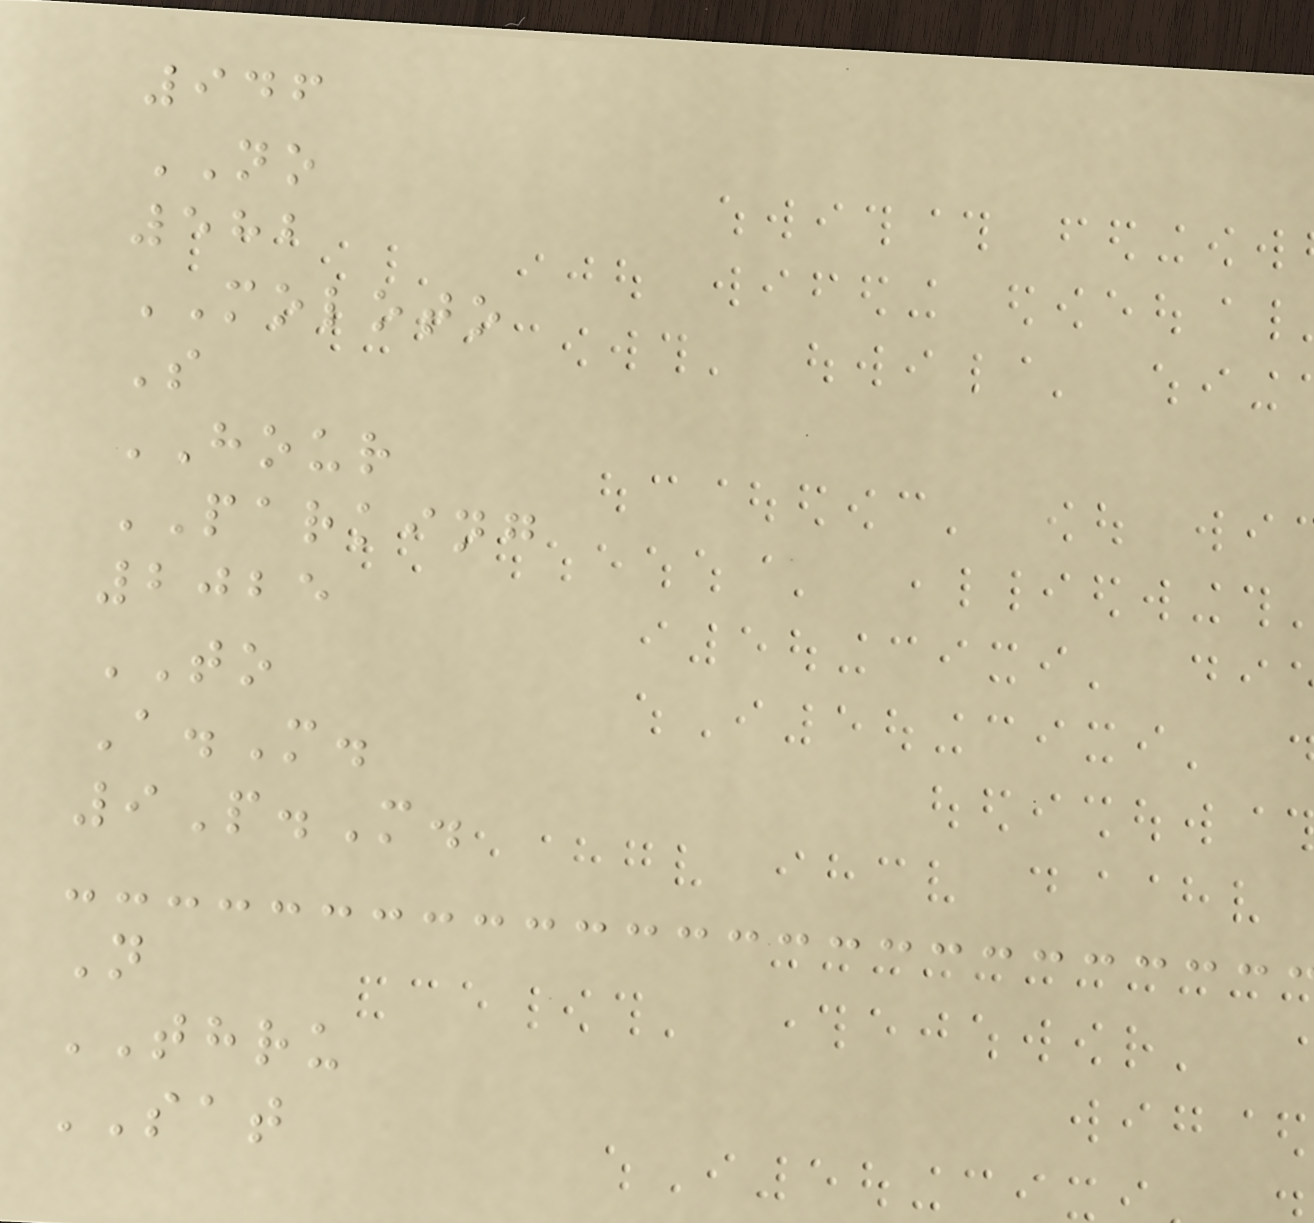946
NO
582
MOLOTO
S
HOUR
PARKING
2025
TO
A.M.
9P.M.
N
THRU
SAT
